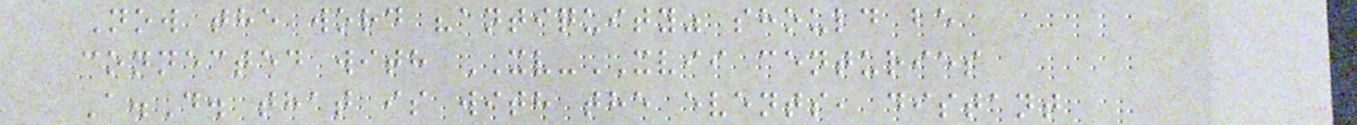Now the word "antiquity" should be
connected with XV-XVII centuries
A.D. that is with the events, distant
